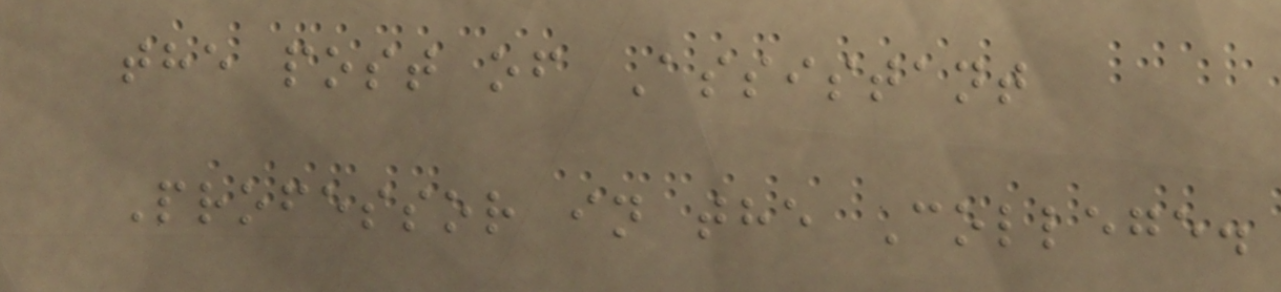the post of Assistant
Professor in the College.
